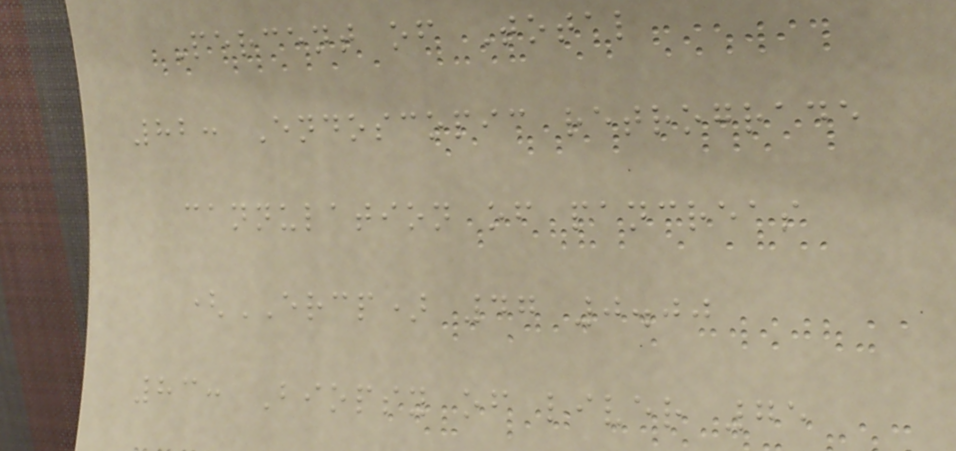Percent of Total
82: Endoscopic retrograde
cannulation of pancreas
(ERCP) 47 0.00
83: Biopsy of liver 75
